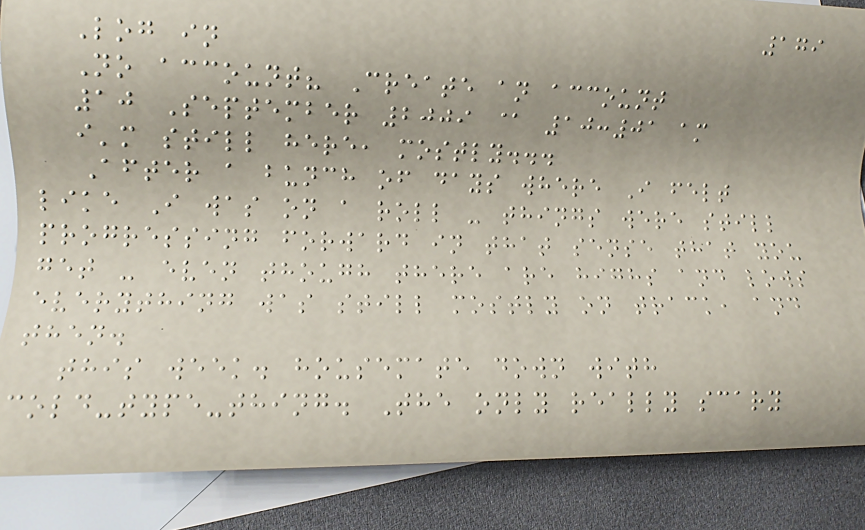179
Log in
No account? Create an account
10 September 2009 @ 10:01 am
i'm still here, mostly...
After a bunch of days where I felt
like I was on a roll - things were still
progressing forward in that sense that you
get - even though there are highs and lows
everything was still mostly on track, and
then.
this week. housemate down with
cold-type-thing. The only really scary
